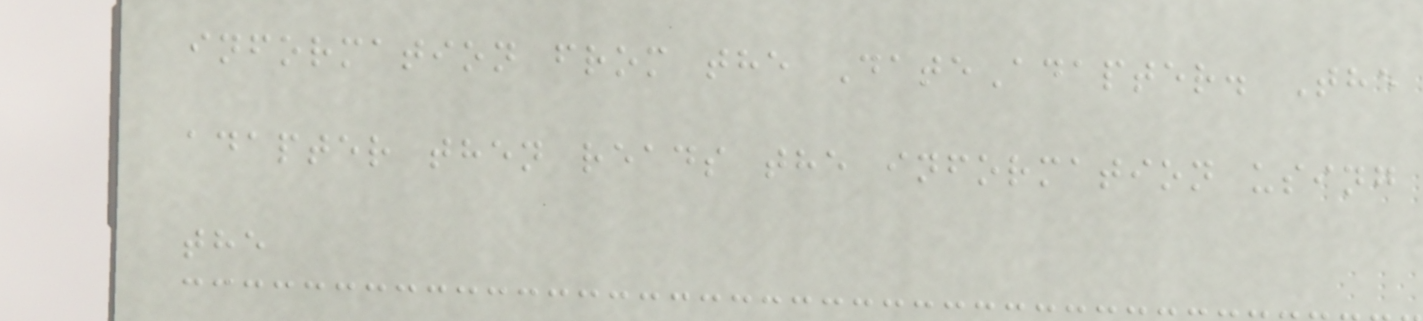information from the DateAdapter. The
adapter then reads the information using
the
